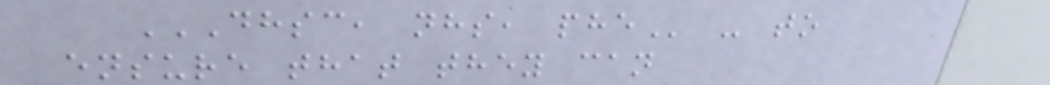DHSC, NHS, PHE - to
ensure that they can
